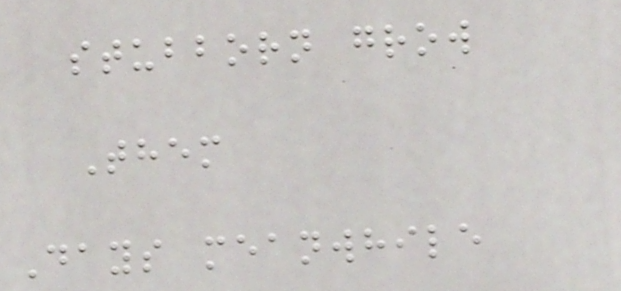stubborn grow
Them
Days meanwhile
